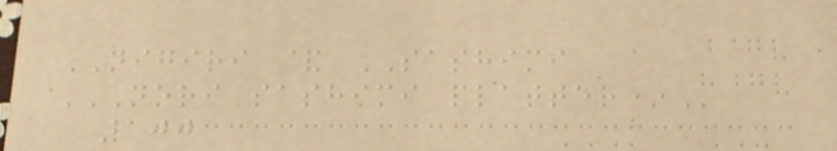NIGIRI & SASHIMI
NORI SASHIMI PLATTER*
100
